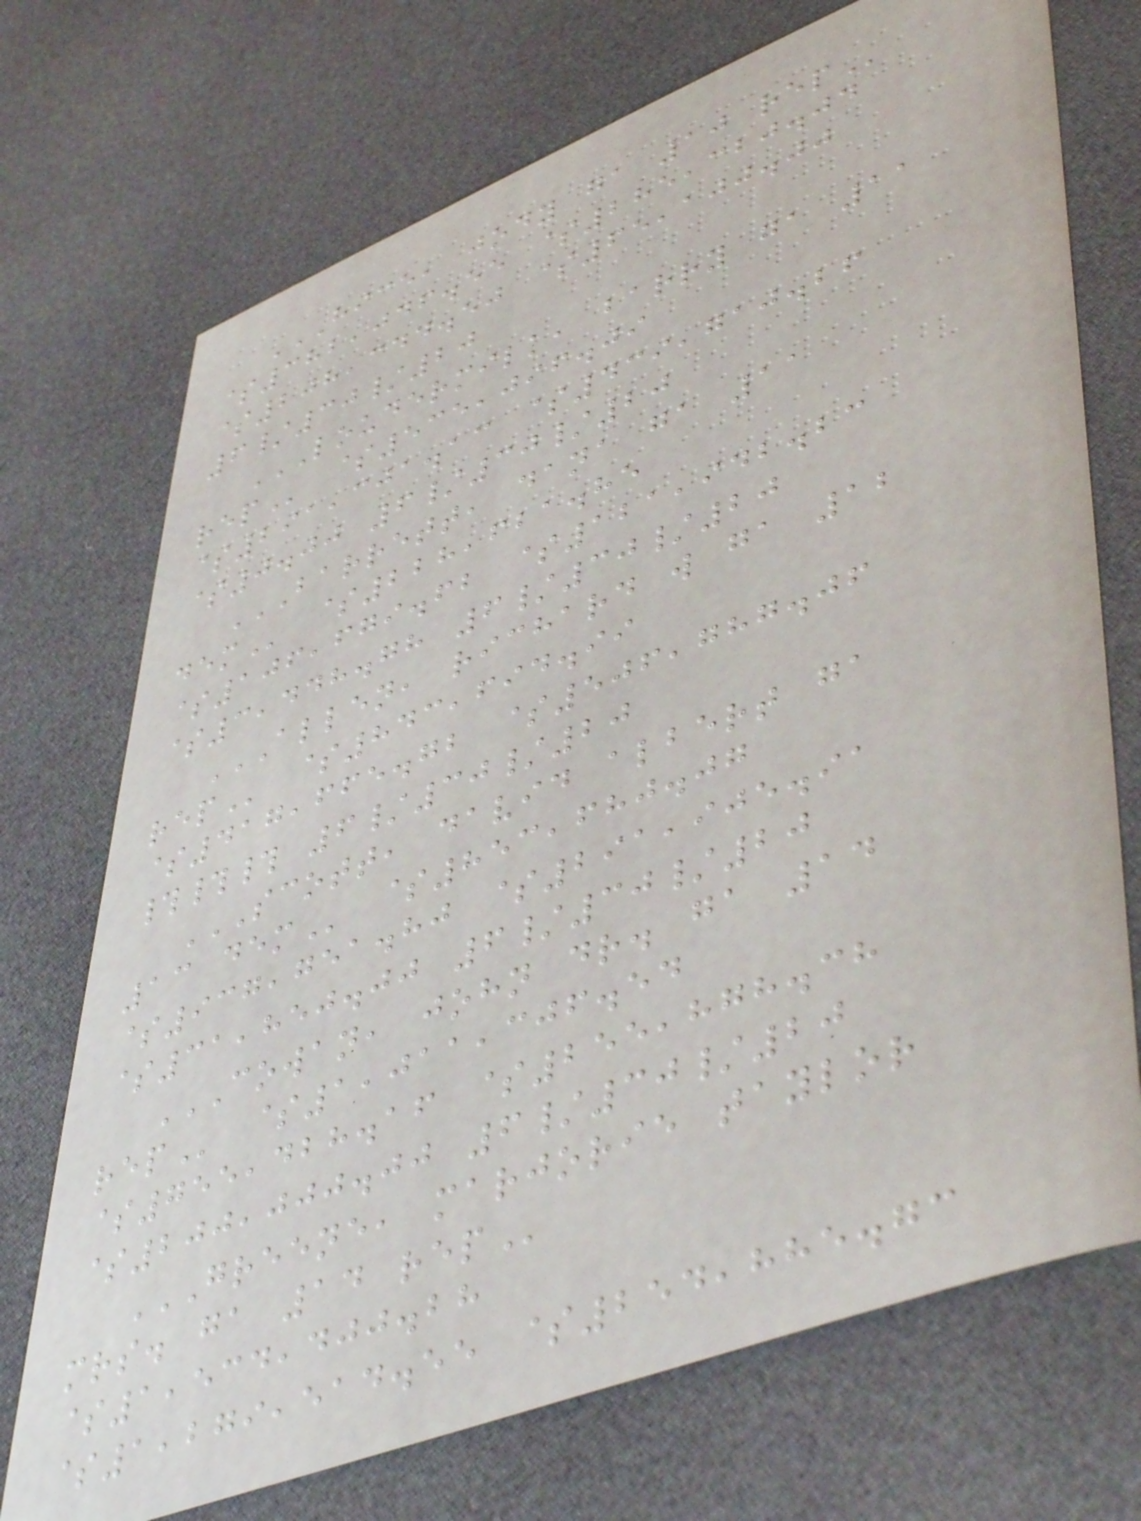HICE, JODY GA 10 REP
$382,046.55 $285,320.04
$208,344.50 $65,100.00
6/30/20
LOUDERMILK, BARRY GA 11
REP $535,096.09
$291,301.13 $439,710.26
$0.00 6/30/20
BARRETT, DANA GA 11
DEM $228,621.85
$106,679.62 $121,942.23
$3,448.78 6/30/20
ALLEN, RICHARD W GA 12
REP $843,694.99
$417,665.72 $506,787.06
### 6/30/20
SCOTT, DAVID ALBERT GA
13 DEM $853,680.07
$937,751.80 $291,905.91
$31,850.00 6/30/20
COWAN, JOHN DR. GA 14
REP $1,011,306.54
$755,428.16 $255,878.38
$200,000.00 6/30/20
GREENE, MARJORIE TAYLOR
MRS. GA 14 REP
$1,534,400.28
$1,279,514.55 $254,885.73
